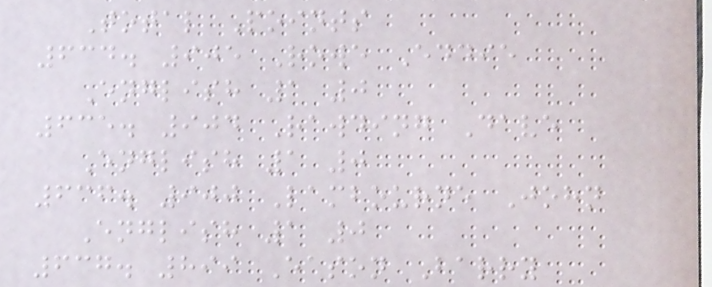Total Points
634. 905 Rowe Eddie
English 1 0
635. 904 Rawding Dave
English 1 0
636. 900 Lambourne John
English 1 0
637. 899 Eason Barry
